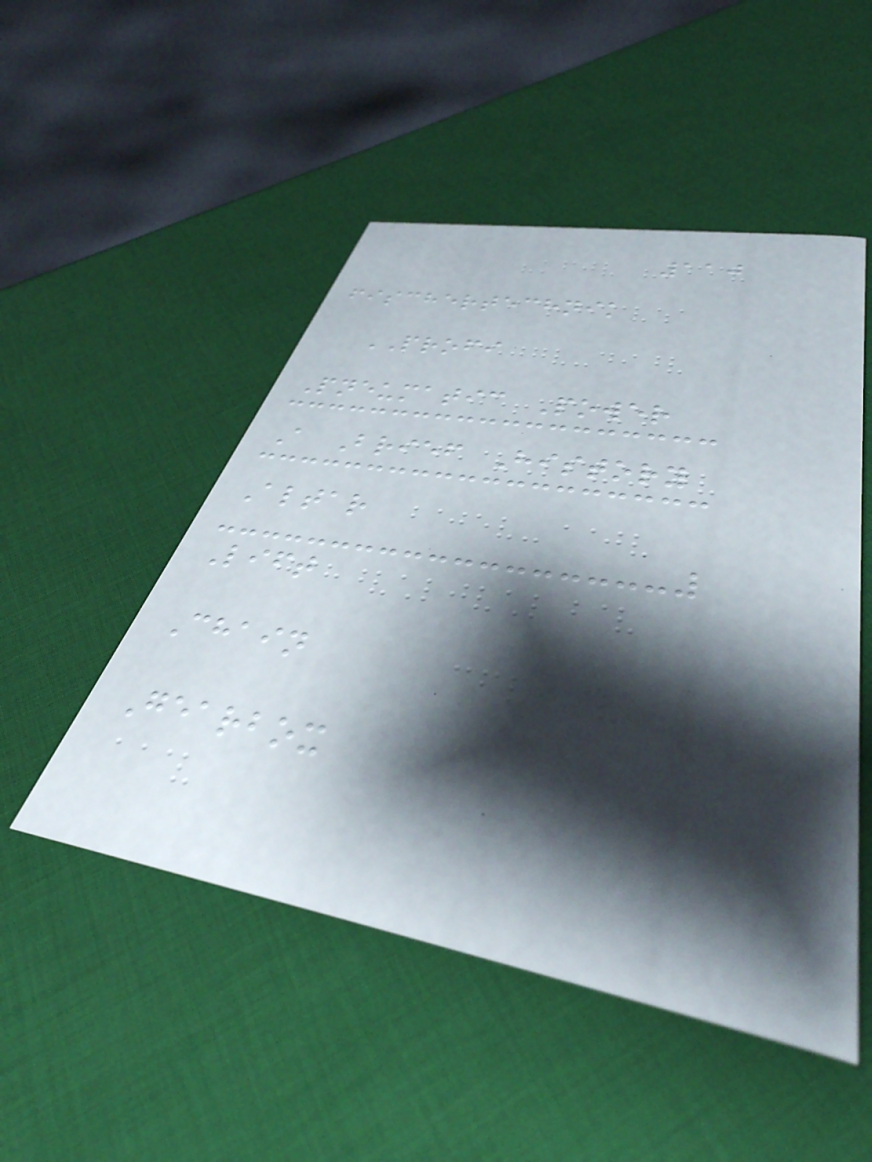110
fischertechnik
PROFI
Pneumatic Power
A Brief History
Altar
Lift
Chain
Gearbox
